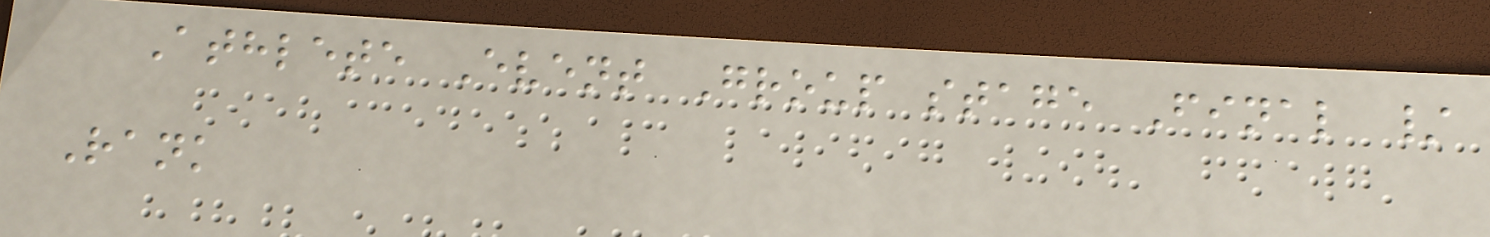Athlete Event Group stage Final /
Rank
